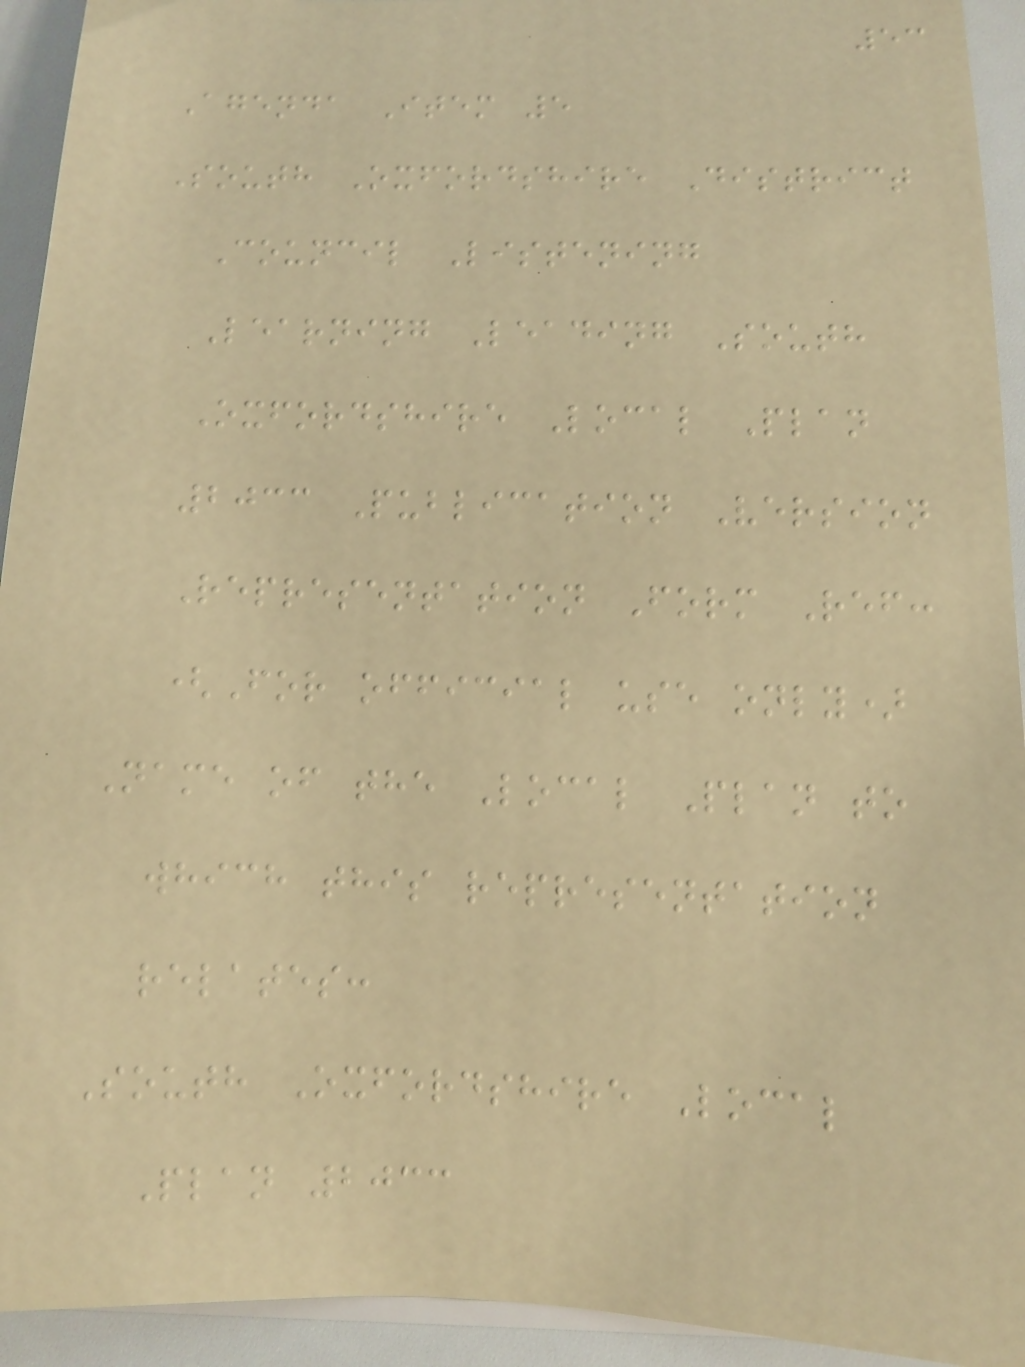53
Agenda Item 5
South Oxfordshire District
Council Listening
Learning Leading South
Oxfordshire Local Plan
2033 Publication Version
Representation Form Ref:
(For official use only)
Name of the Local Plan to
which this representation
relates:
South Oxfordshire Local
Plan 2033
